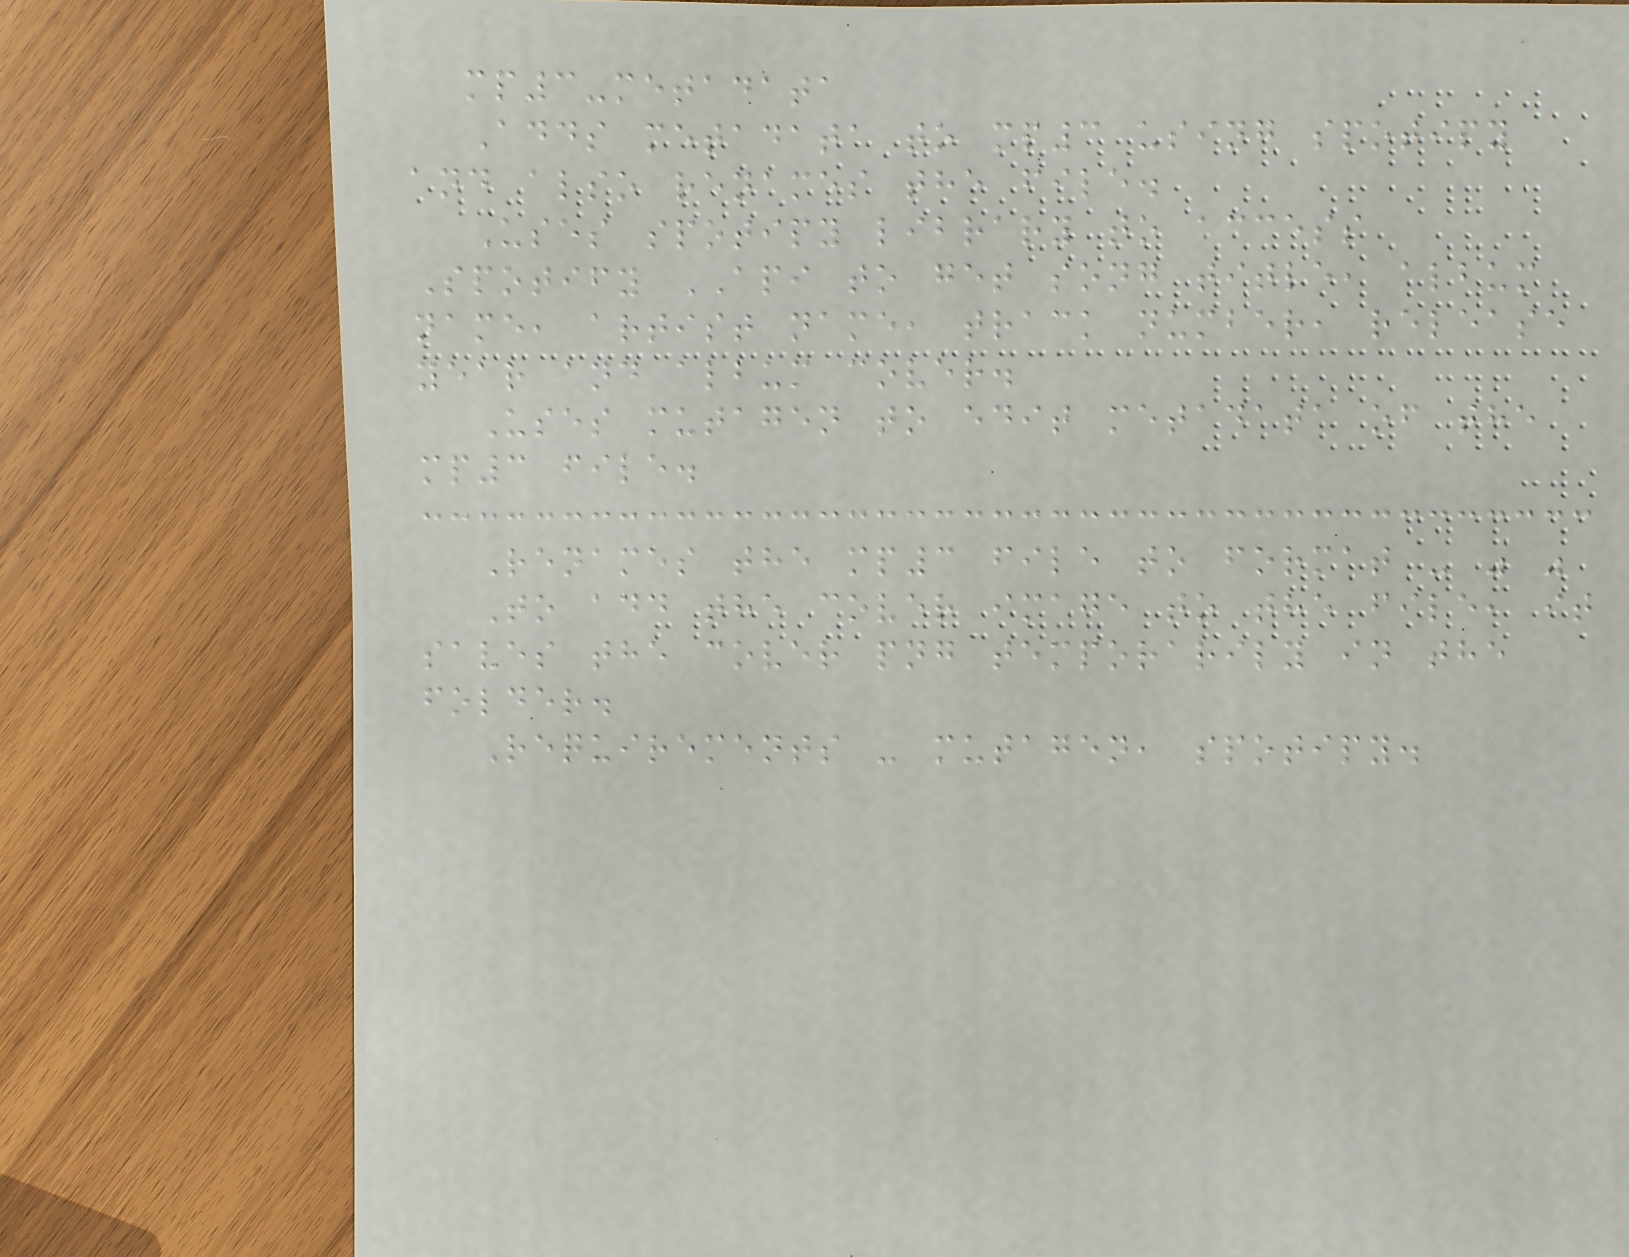mp3-metadata
Adds metadata to mp3 using spotipy
and also renames the file.
Uses spotipy library to access
Spotify API to get song title, album
name, artist name, track number, release
year and album cover.
Uses mutagen to edit metadata of the
mp3 file.
Renames the mp3 file to format - " "
To add the cover image to the file, it
saves the cover png temporarily in the
folder.
Requirements - mutagen, spotipy.
